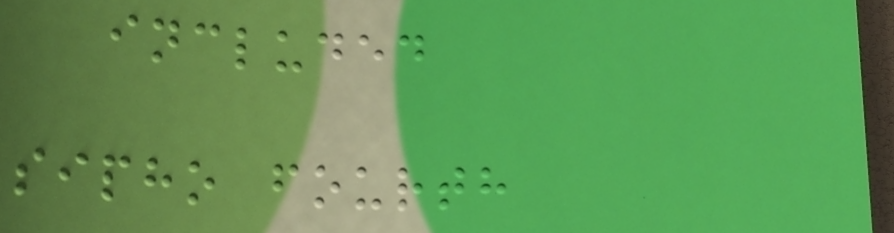included
sipho fourth
